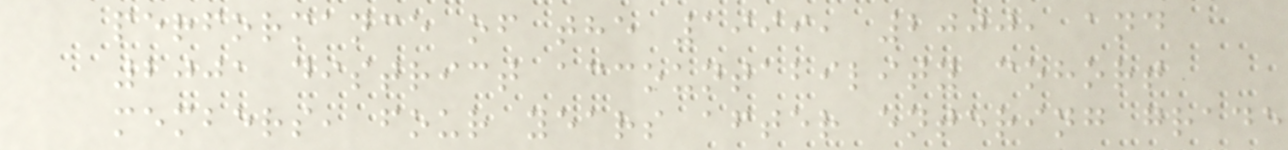performance of the 1999, 2000, and
2001 district accountability cohort
members, four years after entering grade
